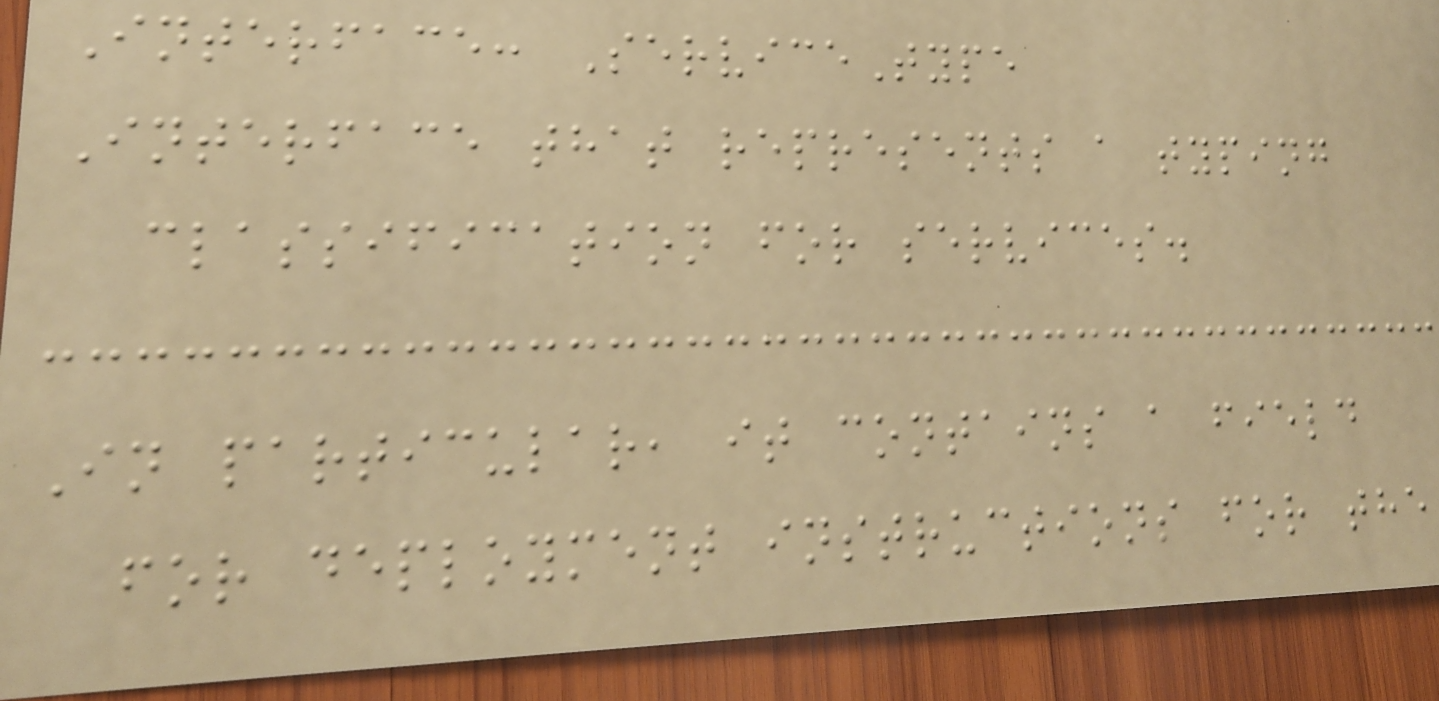Interface: ServiceType
Interface that represents a typing
classification for services.
In particular, it contains a field
for deployment instructions for the
